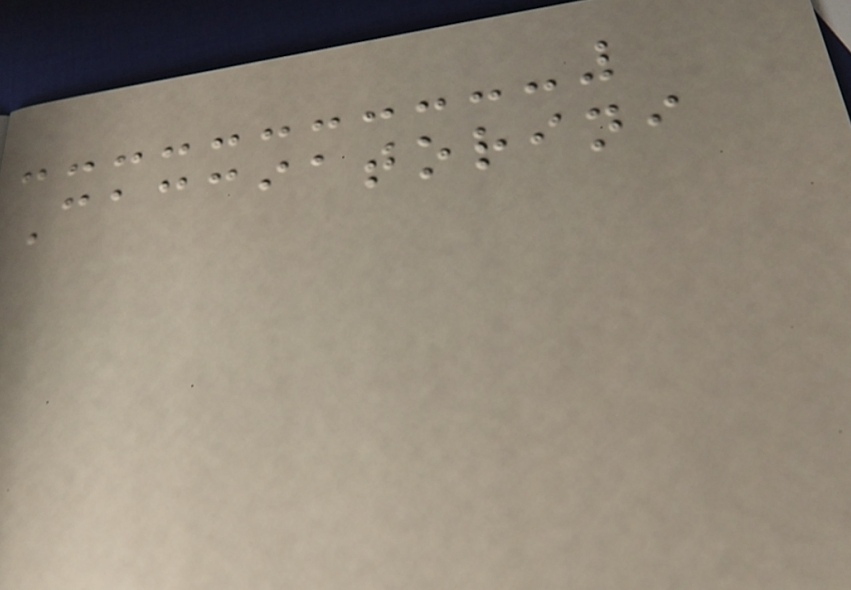Cacciatorini
